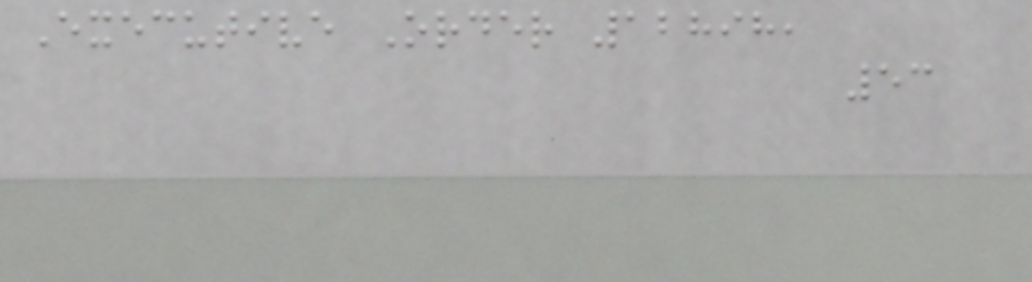Executive Order 12898,
53
